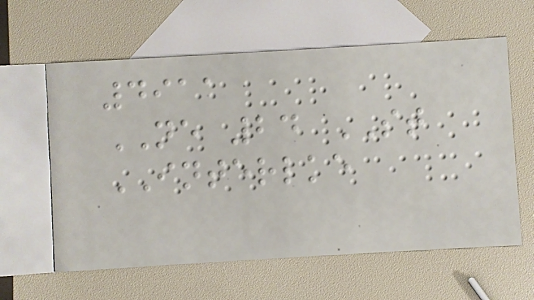4911
NE 24 ST
INTERLKE
